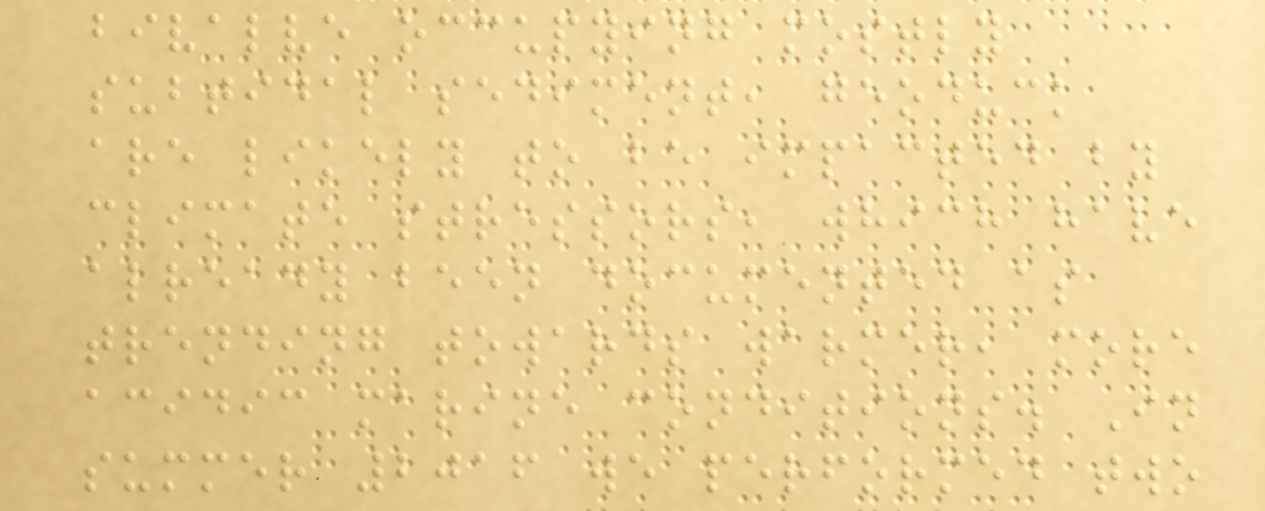bivalve occupying mostly
subtidal sediment, geoduck
are likely to be impacted by
climate stressors, which have
already been documented as
trending towards warmer, more
acidic marine conditions. In
summer 2016 we performed two
